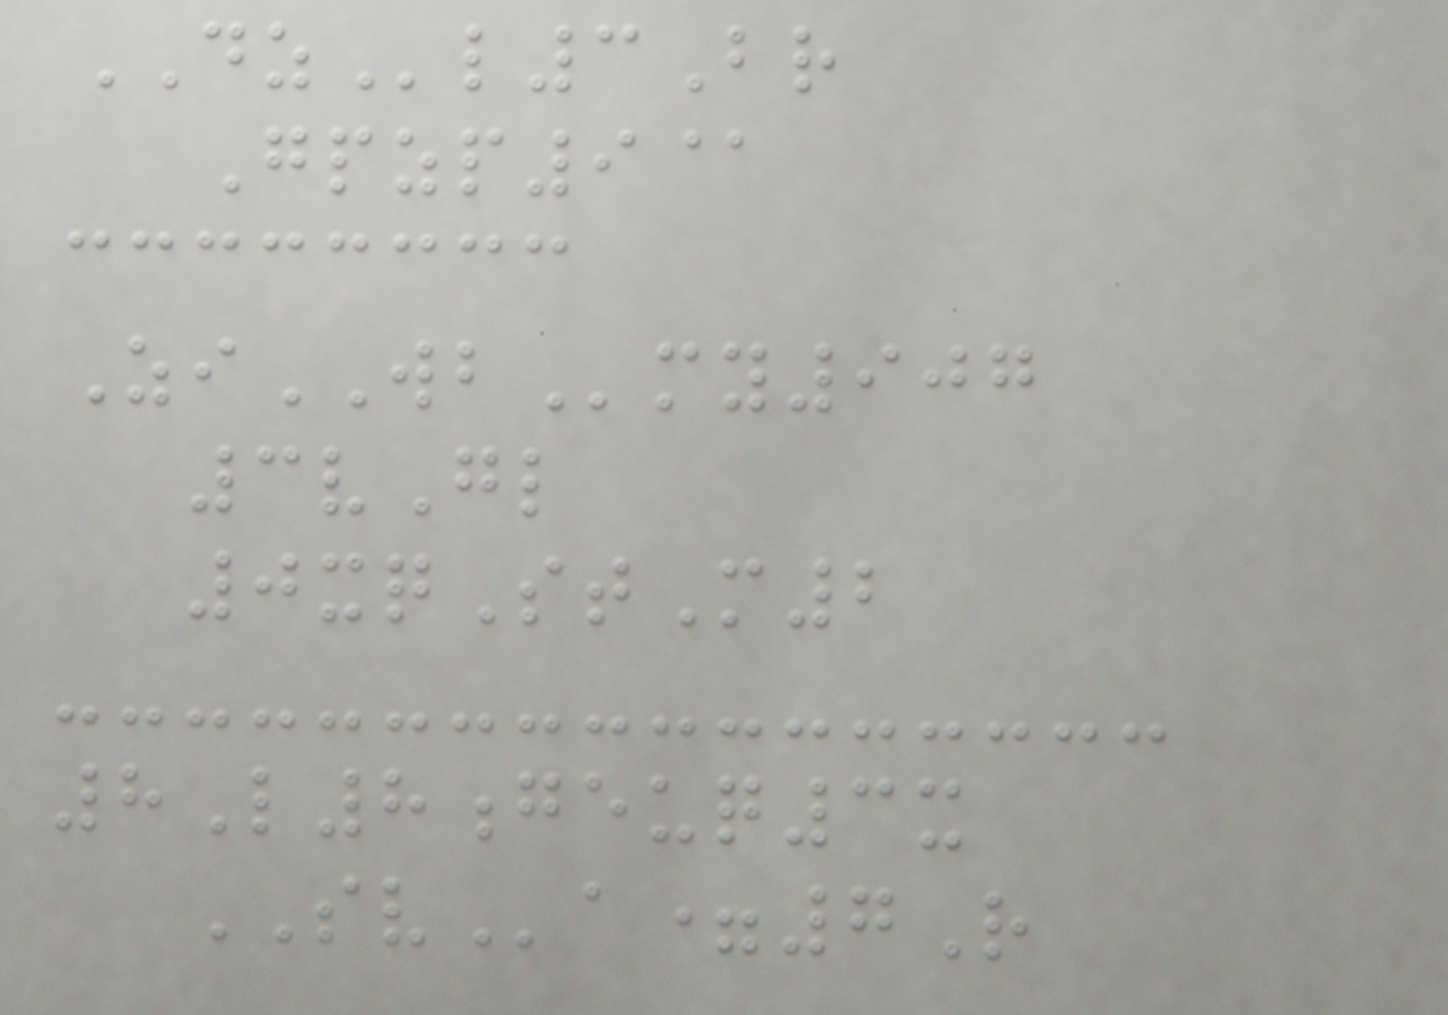DZl3Br
Gpzp9@
ZiWBmy907
3vGl
0xqStM2
8L8geuq3x
SVa=7R
